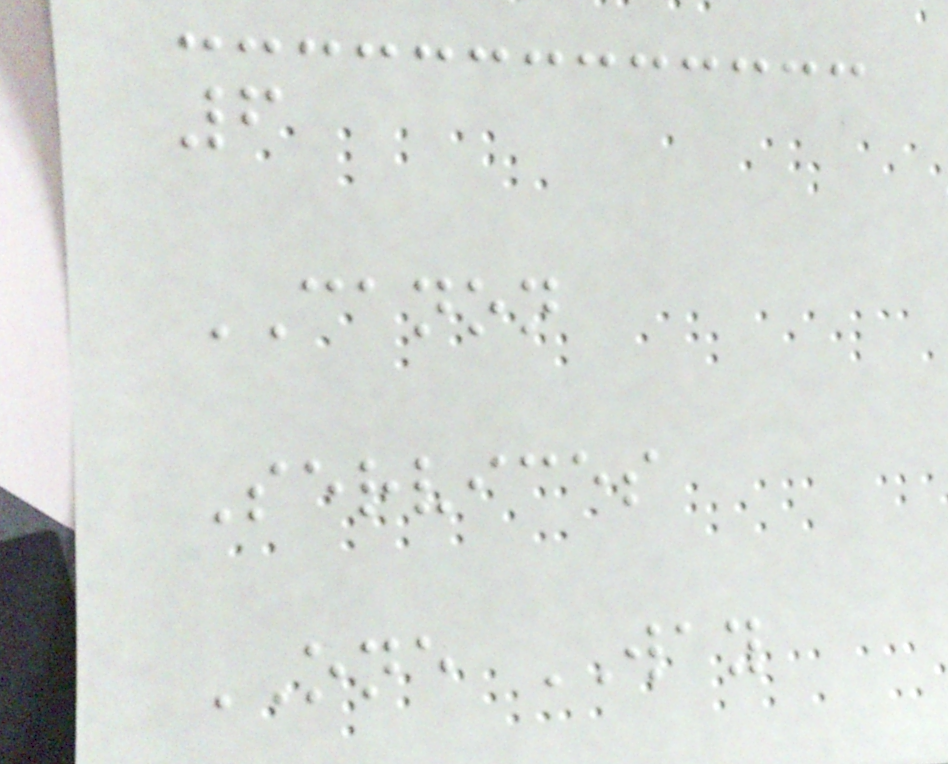6
CANON
Services
ONE WAY
